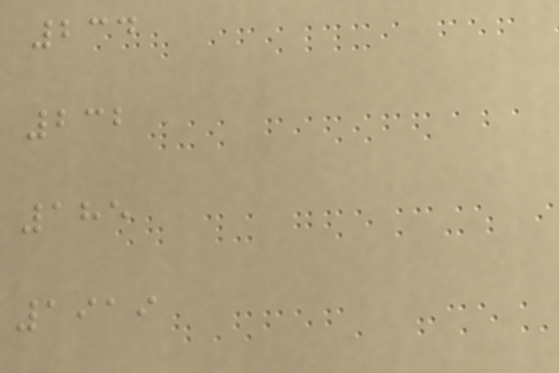234
232
185
1919
